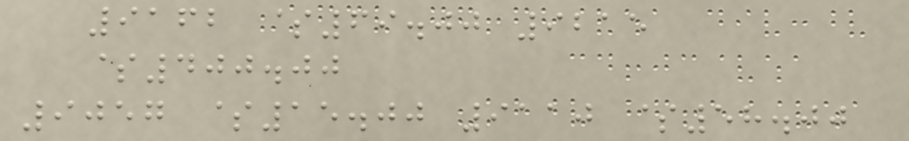9162 $69.00 9215
$400.00
9057 $15.00 9110 $58.00
